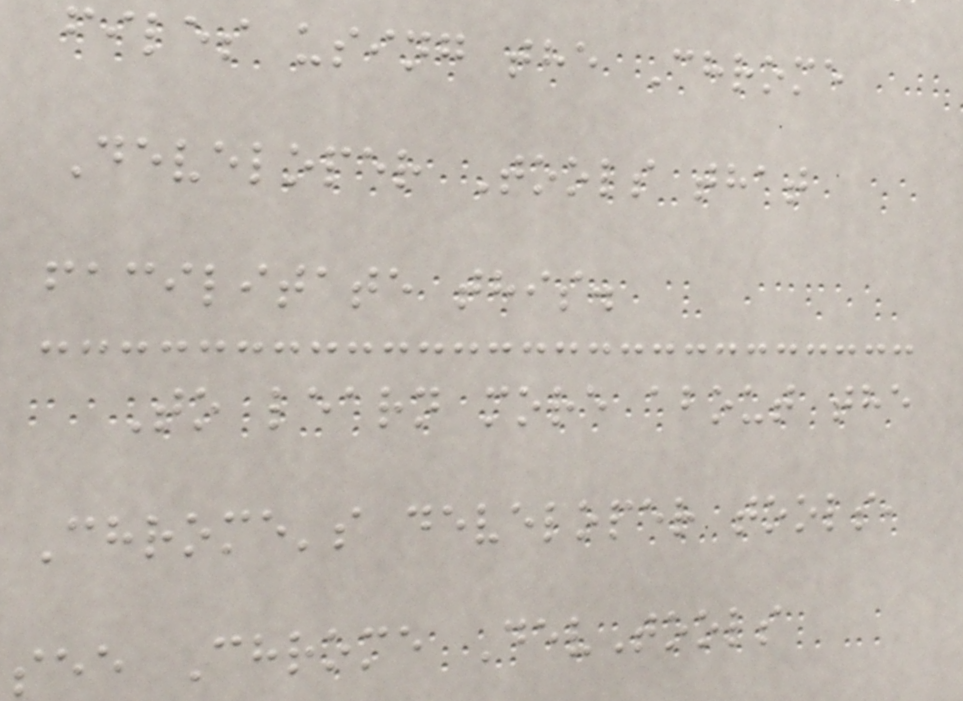files using the Chrome
Developer Tools that
facilitate this.
To learn more about the
Chrome's developer tools,
see Chrome DevTools
